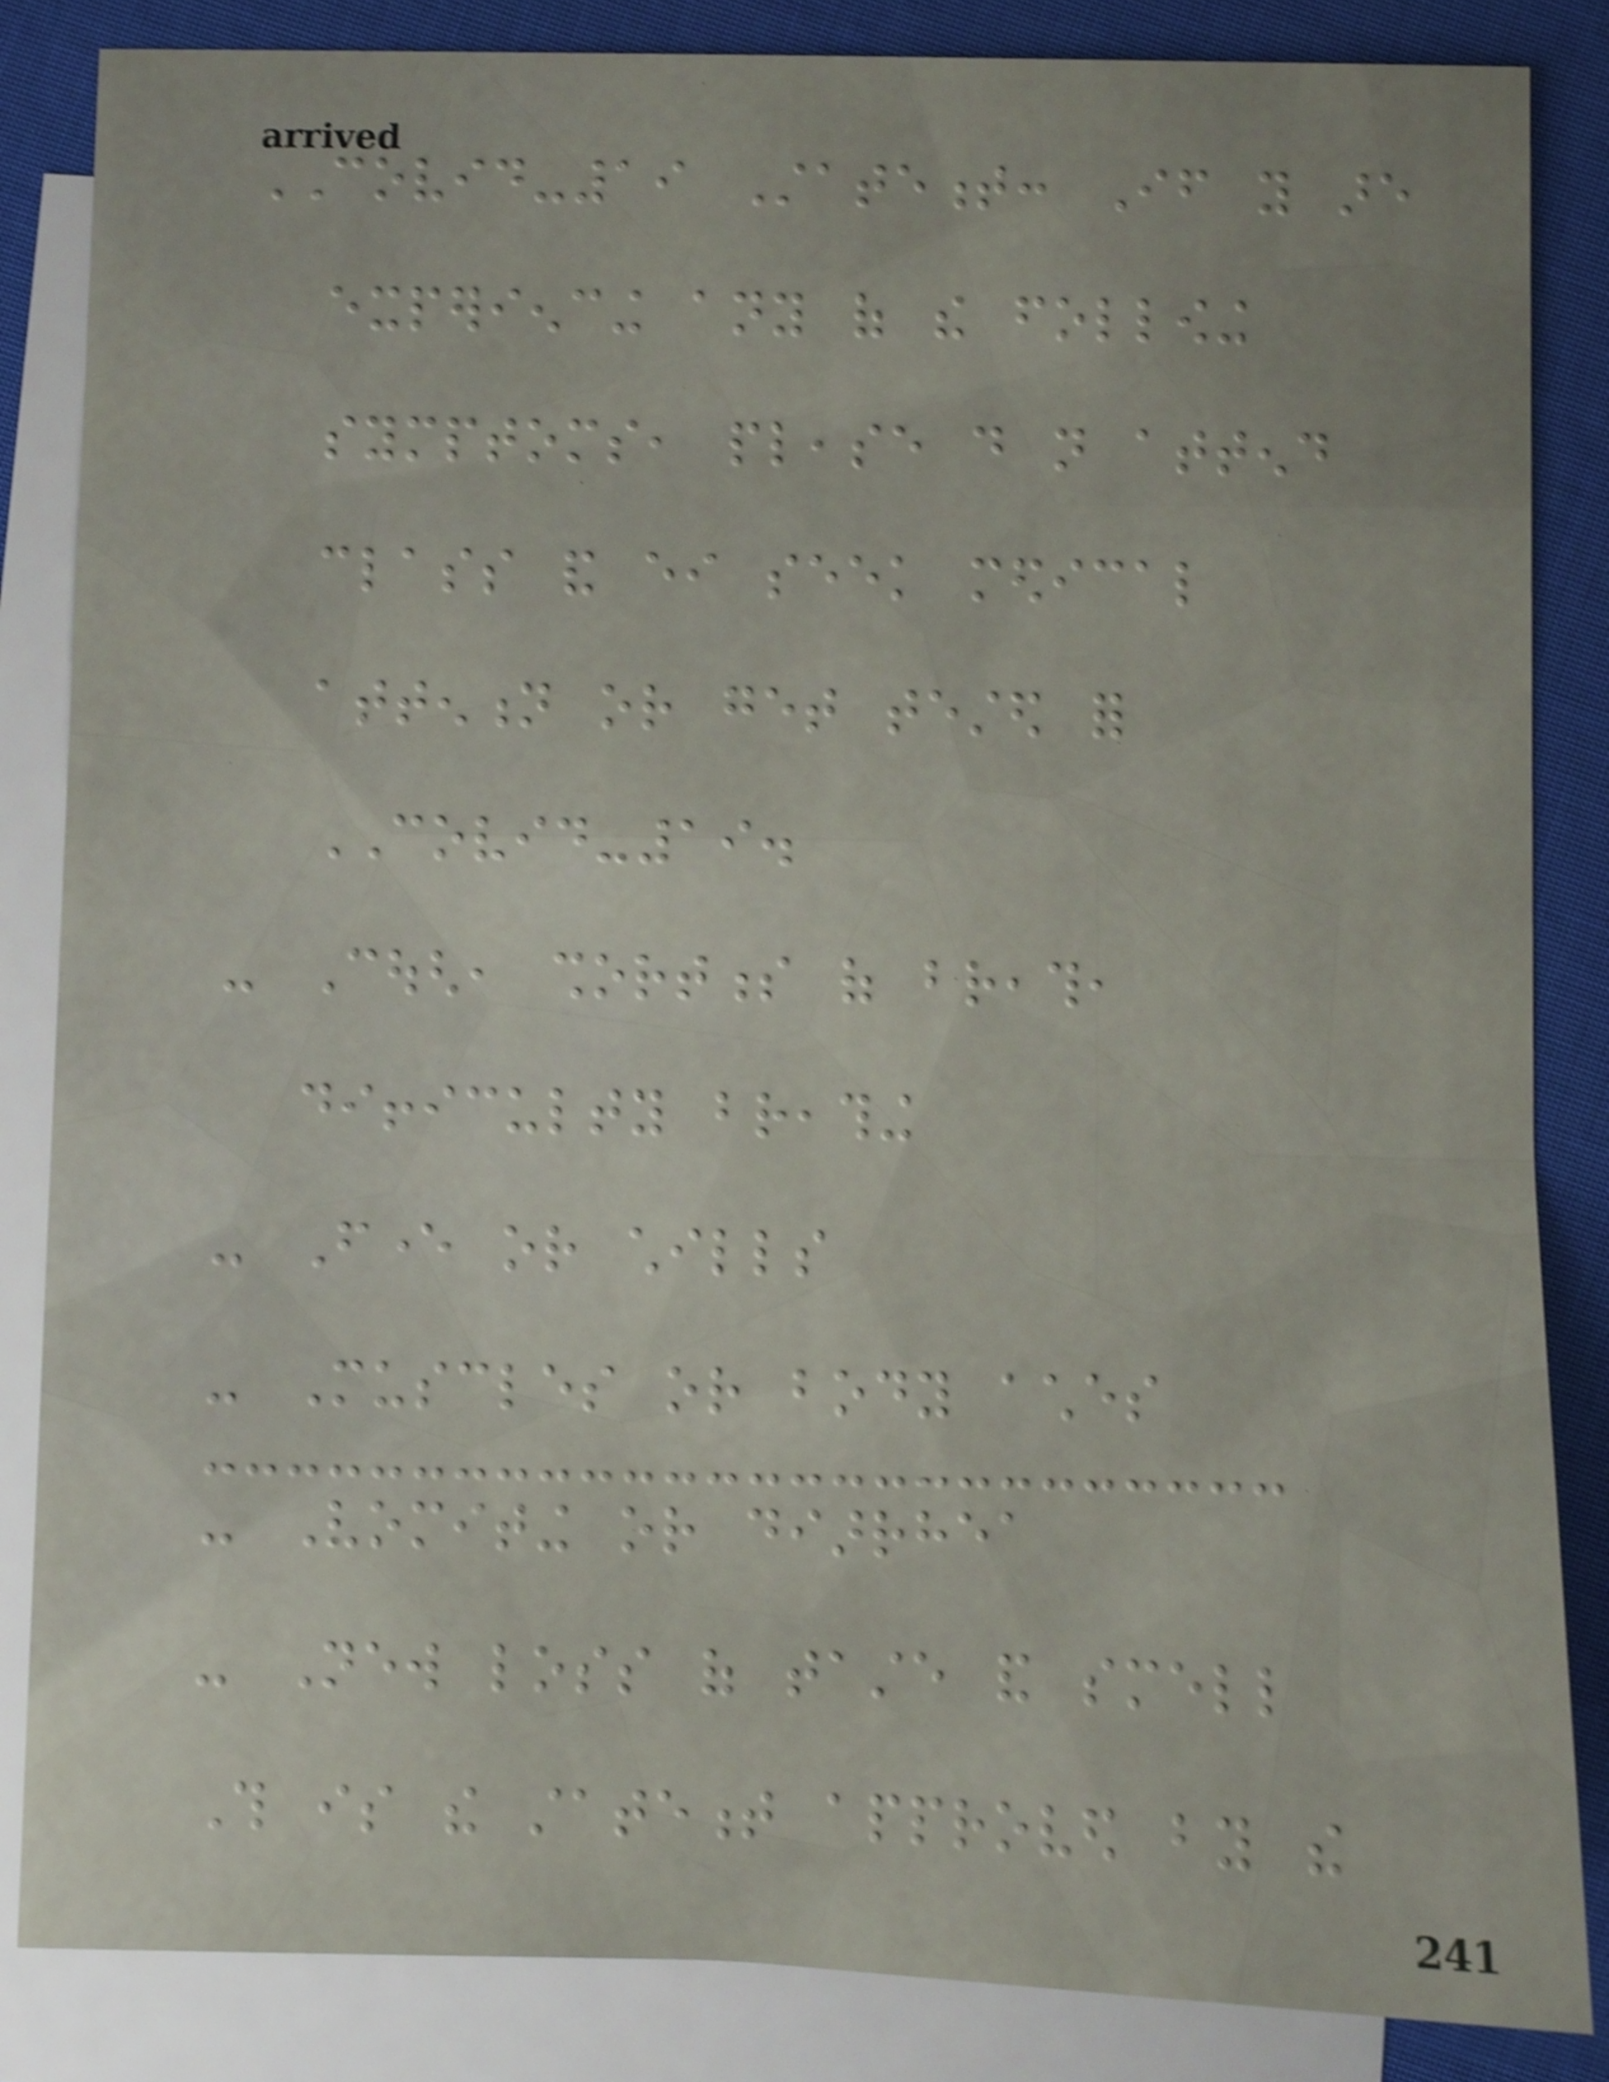COVID-19 Statement: If you are
experiencing any of the following
symptoms, please do not attend
class and either seek medical
attention or get tested for
COVID-19.
- Cough, shortness of breath,
difficulty breathing
- Fever or chills
- Muscles or body aches
- Vomiting or diarrhea
- New loss of taste and smell
This is the statement approved by the
